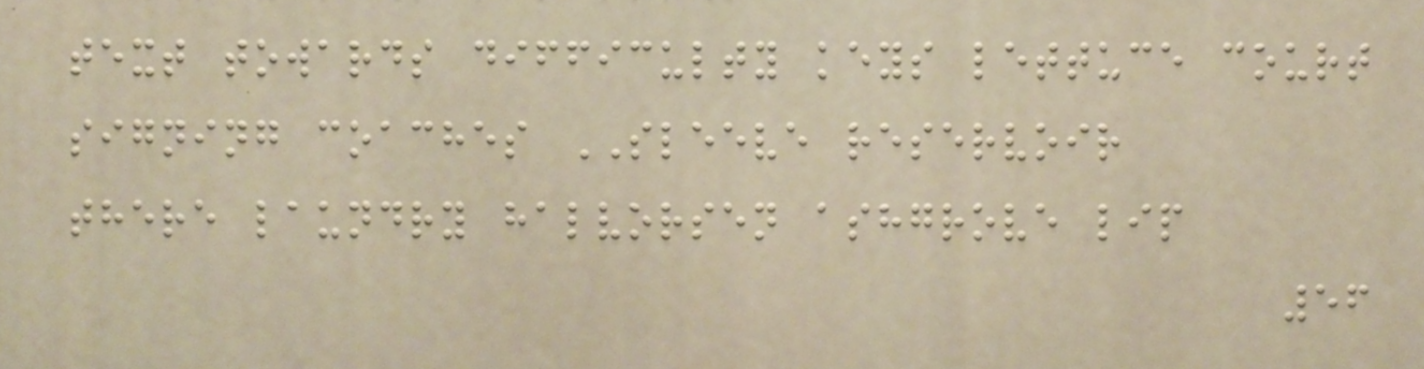text towards difficulty keys lettuce court
signing coaches SLEEVE reservoir
there laundry halvorsen ashgrove lip
56
